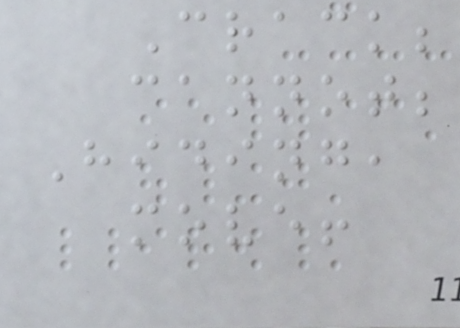Crack;
cannot;
Hiding,
move!
